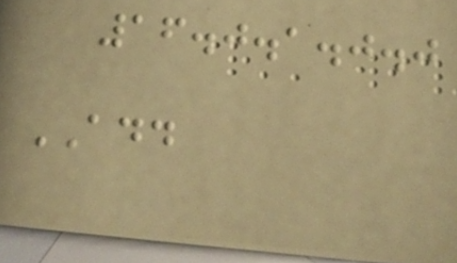16.0.1.0.0
ADD
